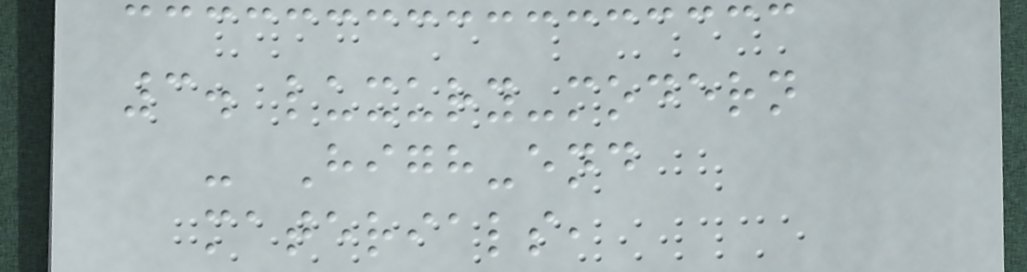3. luxury-modern
- High-end
materials,
